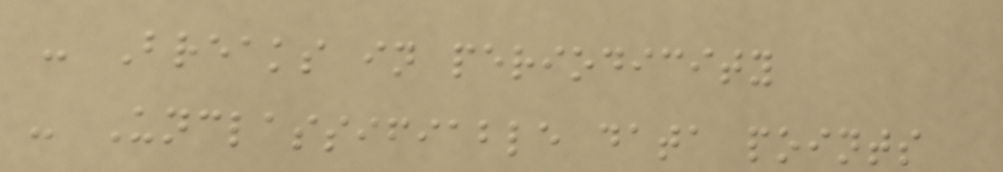- Breaks in periodicity
- Unclassifiable data points
